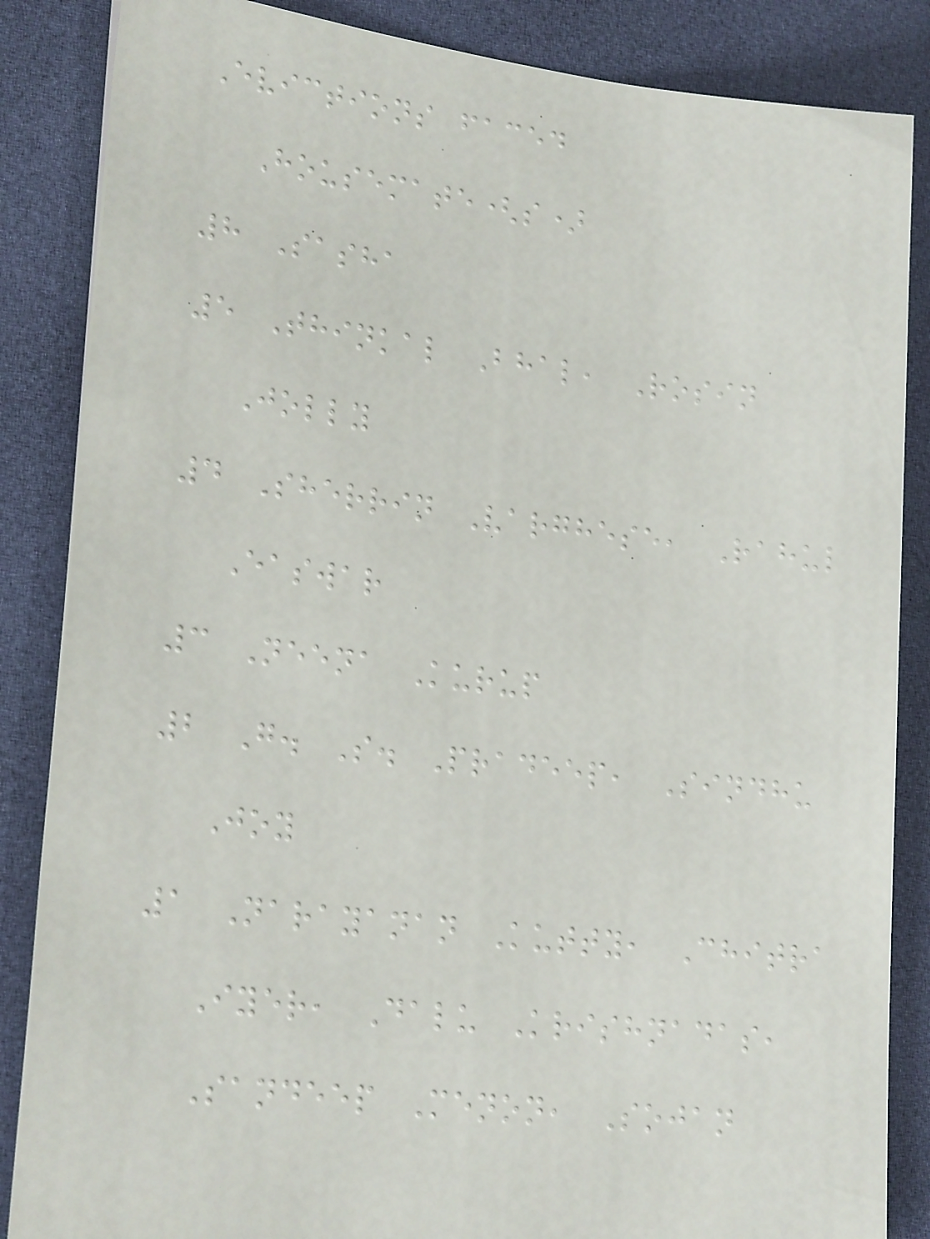Evictions faced
Housemate(s)
8 Sasha
5 Thinkal Bhal, Rosin
Jolly
4 Sherrin Varghese, Rahul
Easwar
3 Neena Kurup
2 G. S. Pradeep, Sindhu
Joy
1 Narayanan Kutty, Chitra
Iyer, Dalu Krishnadas,
Sandeep Menon, Sojan
